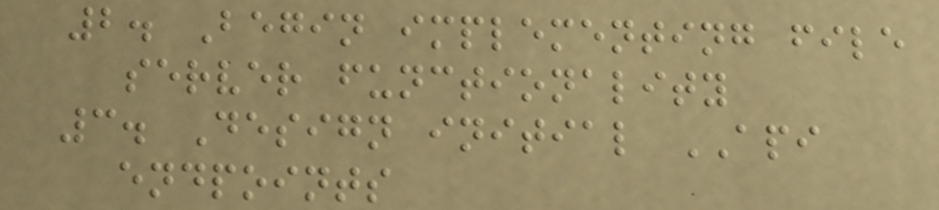2. Begin implementing file
server functionality
3. Design initial API
endpoints
